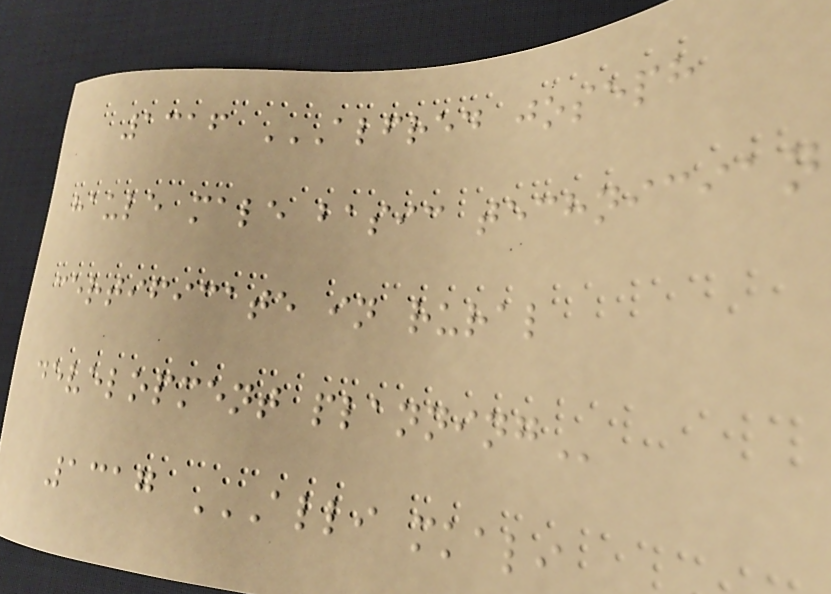1316 ALFRED JOSEPH
HAULE MALE BASIC TECHNICIAN
CERTIFICATE IN RURAL
DEVELOPMENT PLANNING
1317 ALLI MKALI
